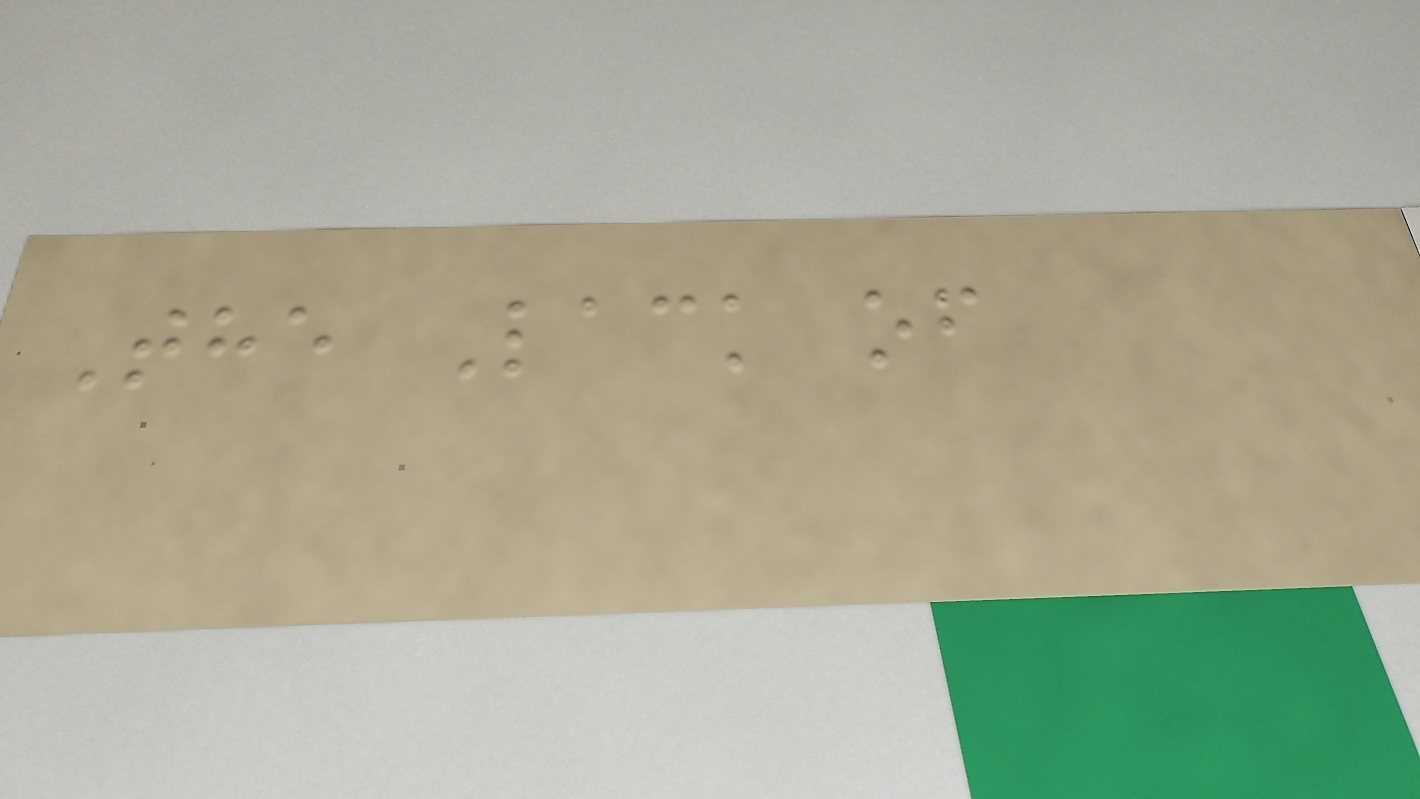The Lack of
